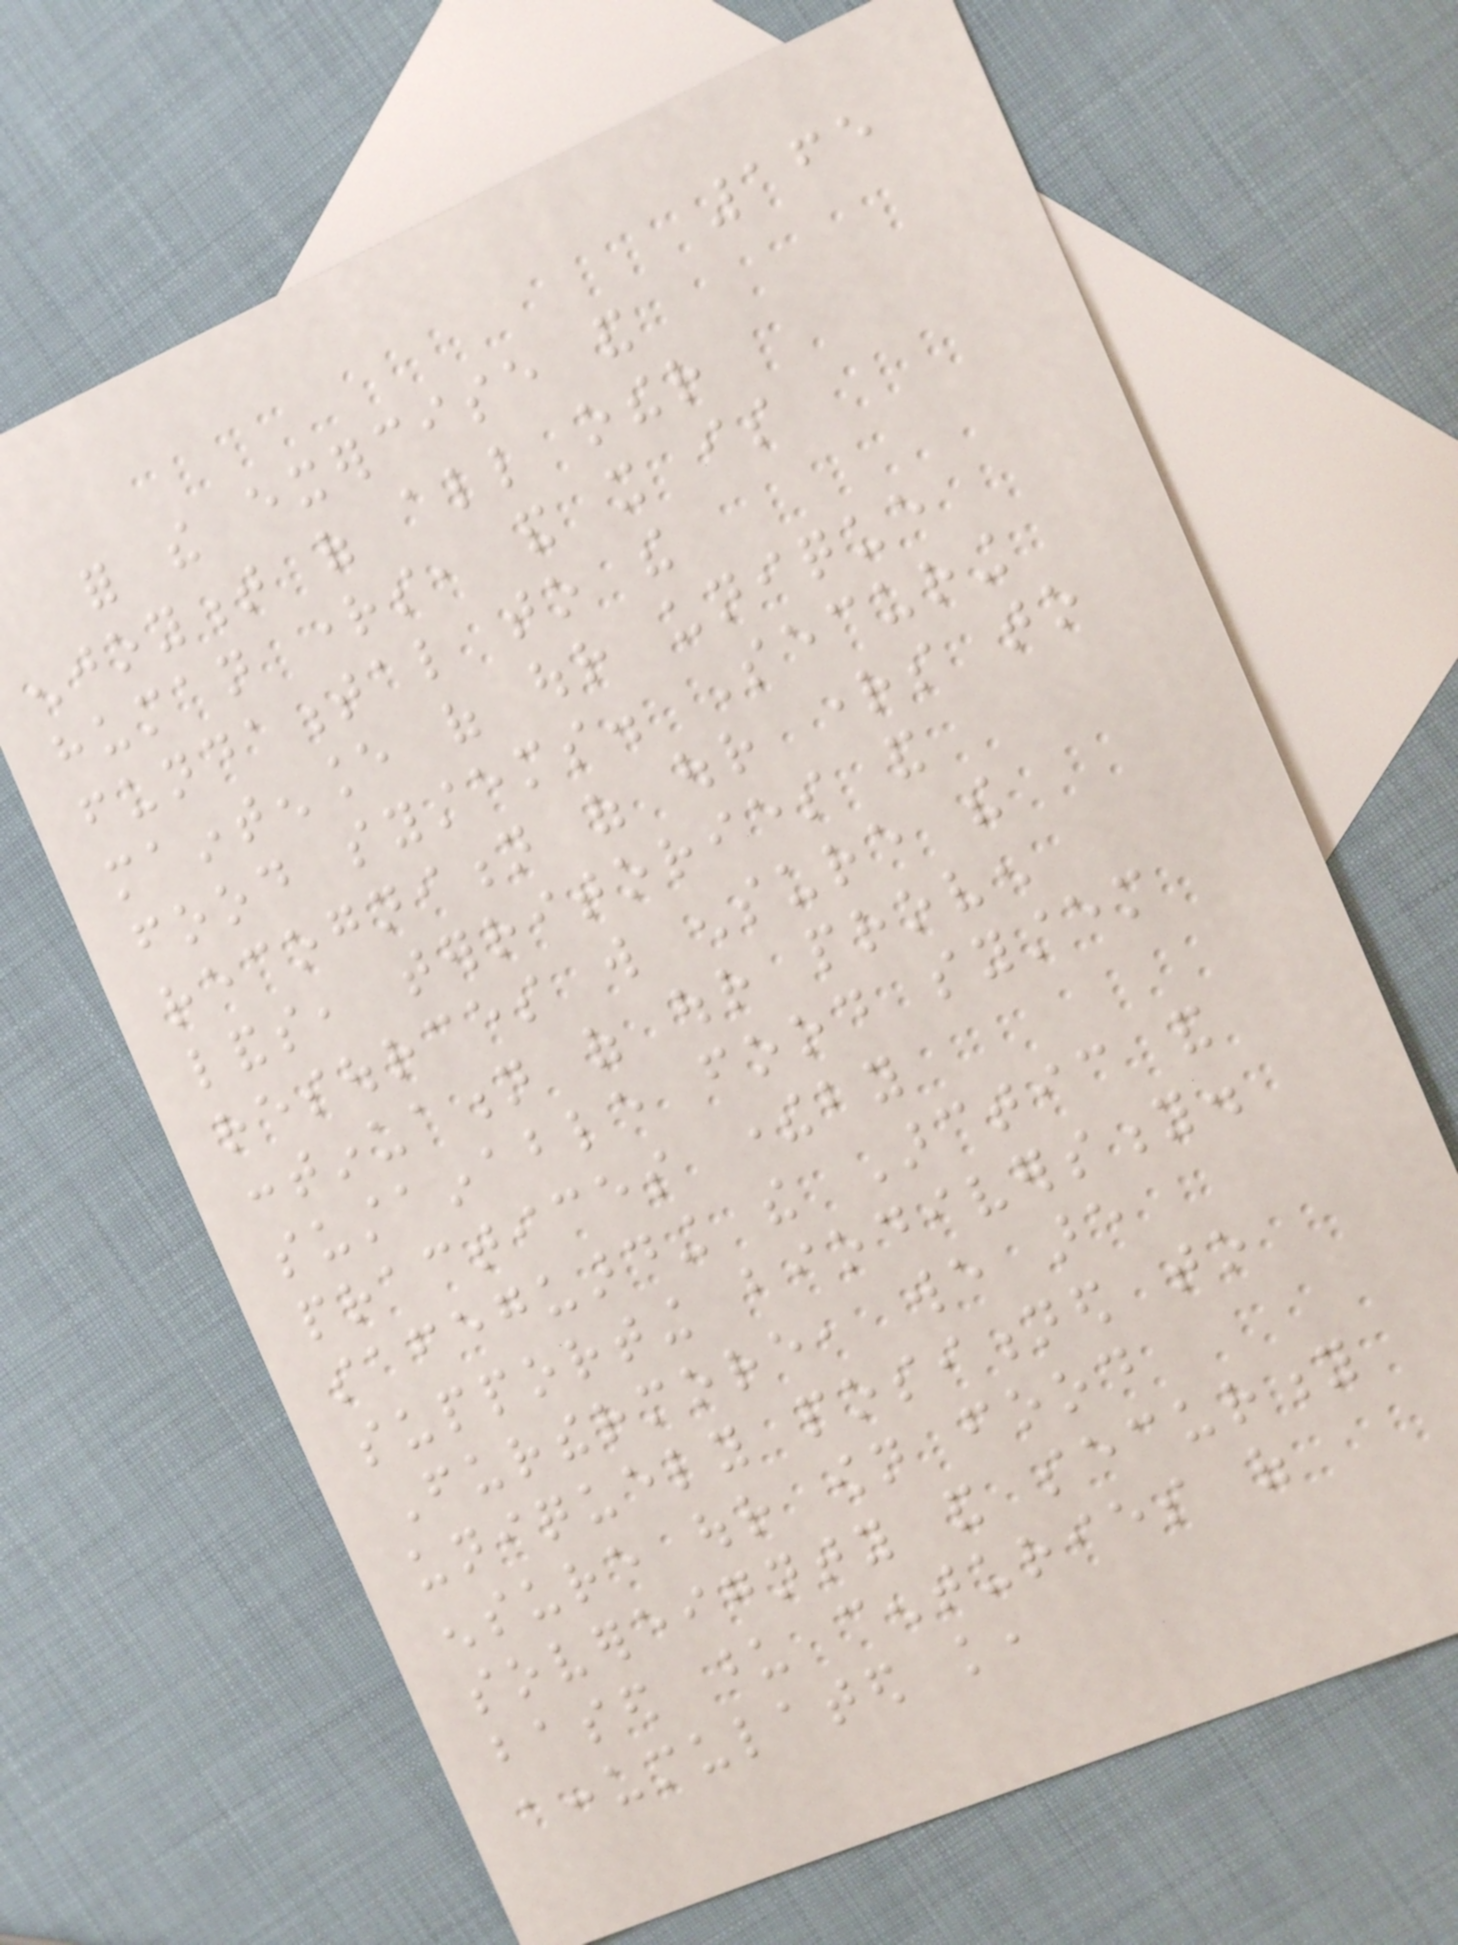165
for the exercise and
enjoyment of all other
human rights, and it is
fundamental to the
maintenance of our unique
food systems. Securing
recognition of our rights to
lands, territories and
resources will ensure the
continuation of our proven
sustainable food system
practices thereby
safeguarding the Arctic and
supporting biodiversity.
Furthermore, we are
uniquely positioned to
ensure our own food
sovereignty and security
based upon centuries of
accumulated knowledge,
